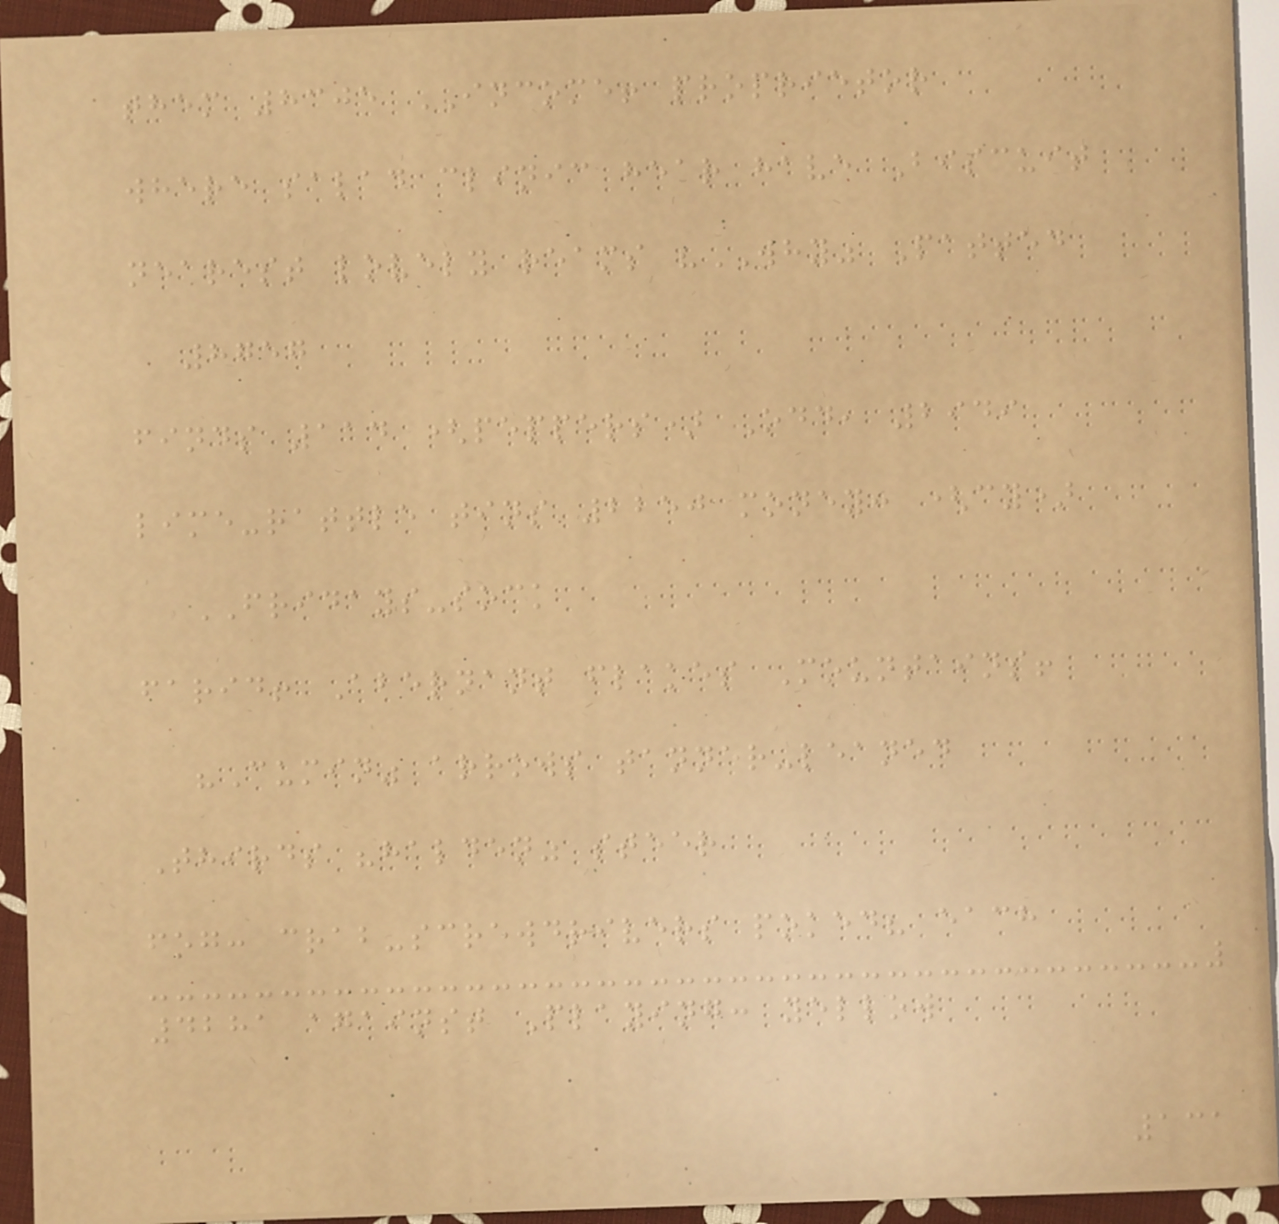them 8305 INCOME! proprietor
where salad clinic hear have Biscuit
nearest lovely reams "WHY" Patted
8757
finds 114 (peppers) Odd, 2949
lime-rattle tins 2250 money: (cy)
FRIDAYS-sock
farid! Abernant flakes Mountains!
"Cumin" arrows tanner-leaned
Thirds "halden" steer
fog: crab-screwdrivers poked? each
4281 against Playing: yellow
131
